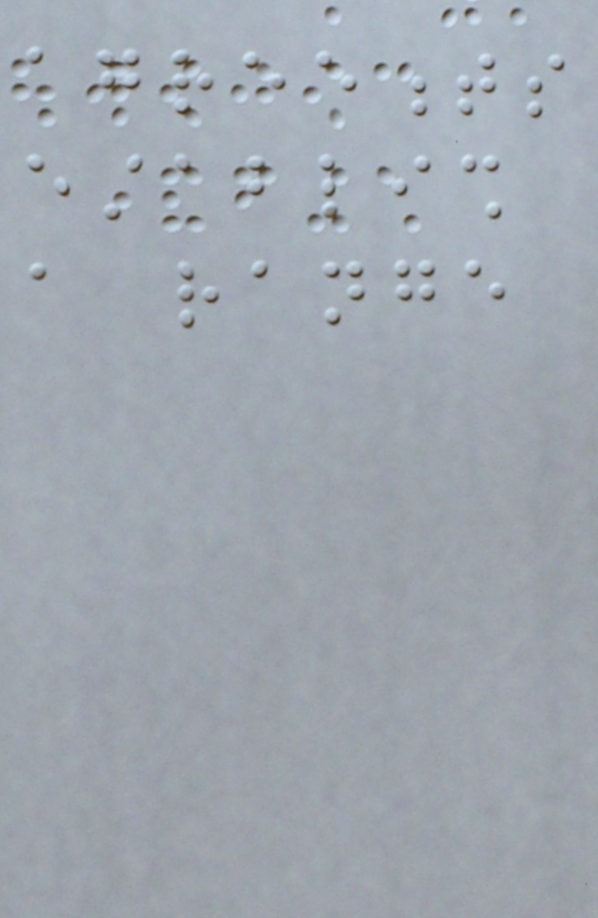agreements
establish
a range
